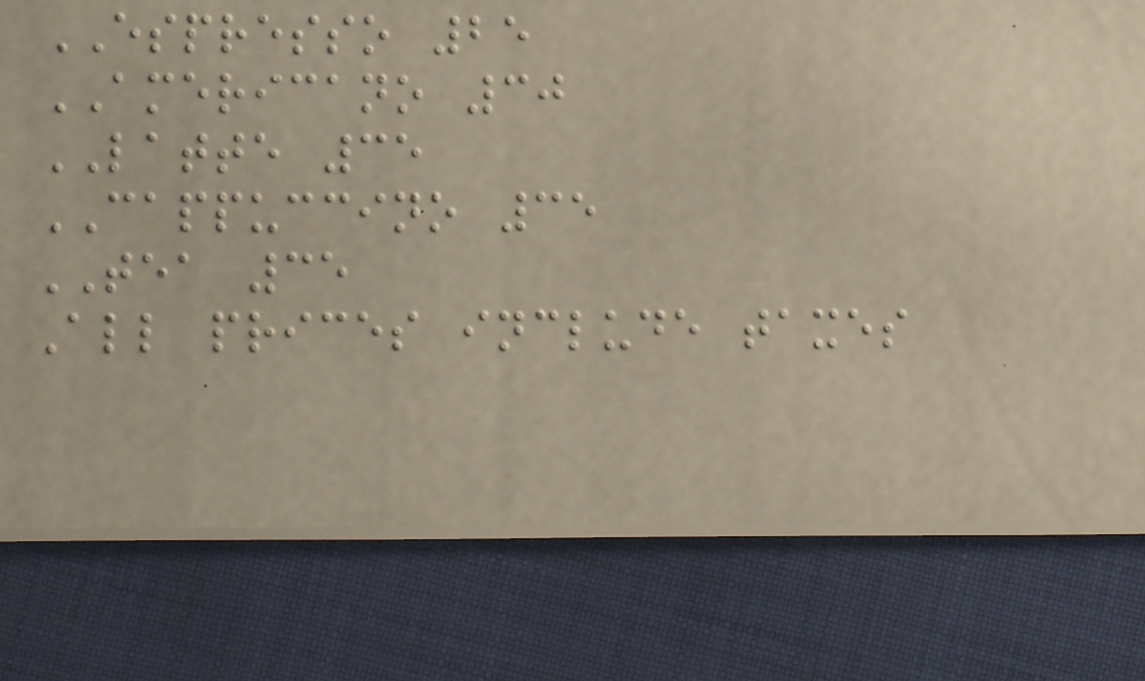ESPRESSO 25
AMERICANO 30
LATTE 35
CAPPUCCINO 35
TEA 35
All prices include taxes
